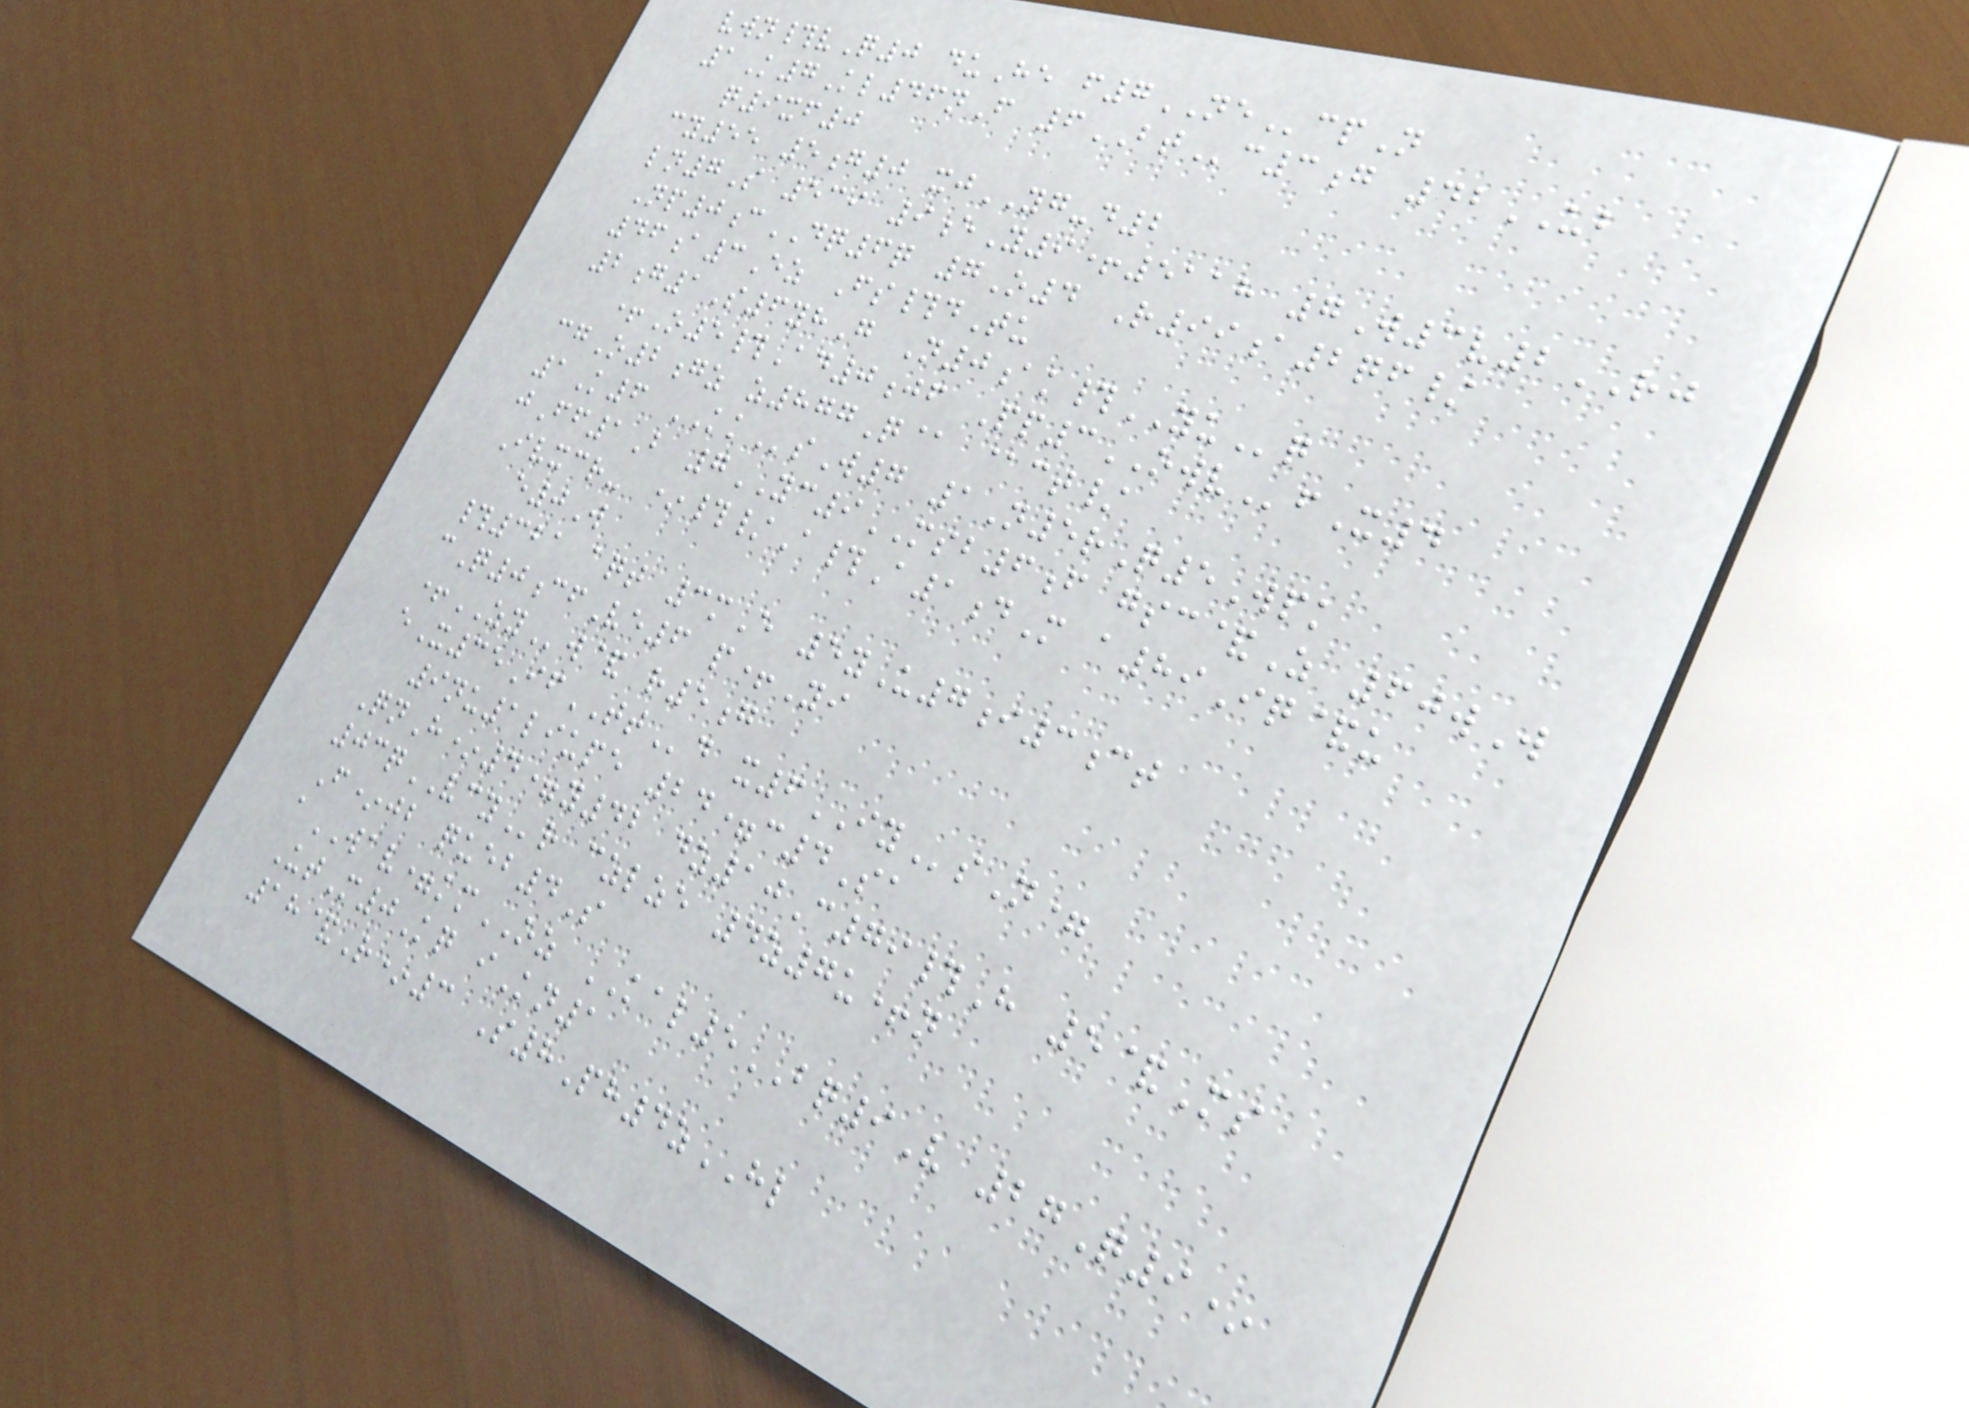vwn#vQ0 duHe f7NEcpN
1K7Kl46nF 6BTc3g 42UB
q9xf0
cy55 5g0 xjYG-d2
ln7S 539 9eY9+5118 7W3v2RJ
Np0cDQ6q 7O4 R99a2qf/
46a3Ez Fs#dTu
2g1S6yhG N0ak#YUq
+O5#Ad0jf Pp3OWVfX4
cgO2gz z877Q@ @ct/
1K6 KKsW7 1N5rQ5Wpk
jFf1B 7YC9MSB6f gsc&Z 60wW
Ivxcr- *#/A#A1dM a89Iq&u
e0W
#321 aqt 3mE 5yU7i3ct
cQ0cfVe6 p+Yi
+ZYw& r5g
eX35IfTTd x6IYsN=
9nu1liupe 24=c4Sa
QnH*4=y42 dz10C79#H 5&Ms
03qVCYr czlze 4z7u+n
F*jb queb4S
aWAV=kmOZ KAL5BQ9V 27Q9*
UtM0Kq iKn1
18&R*3 S8Ph4zHL
